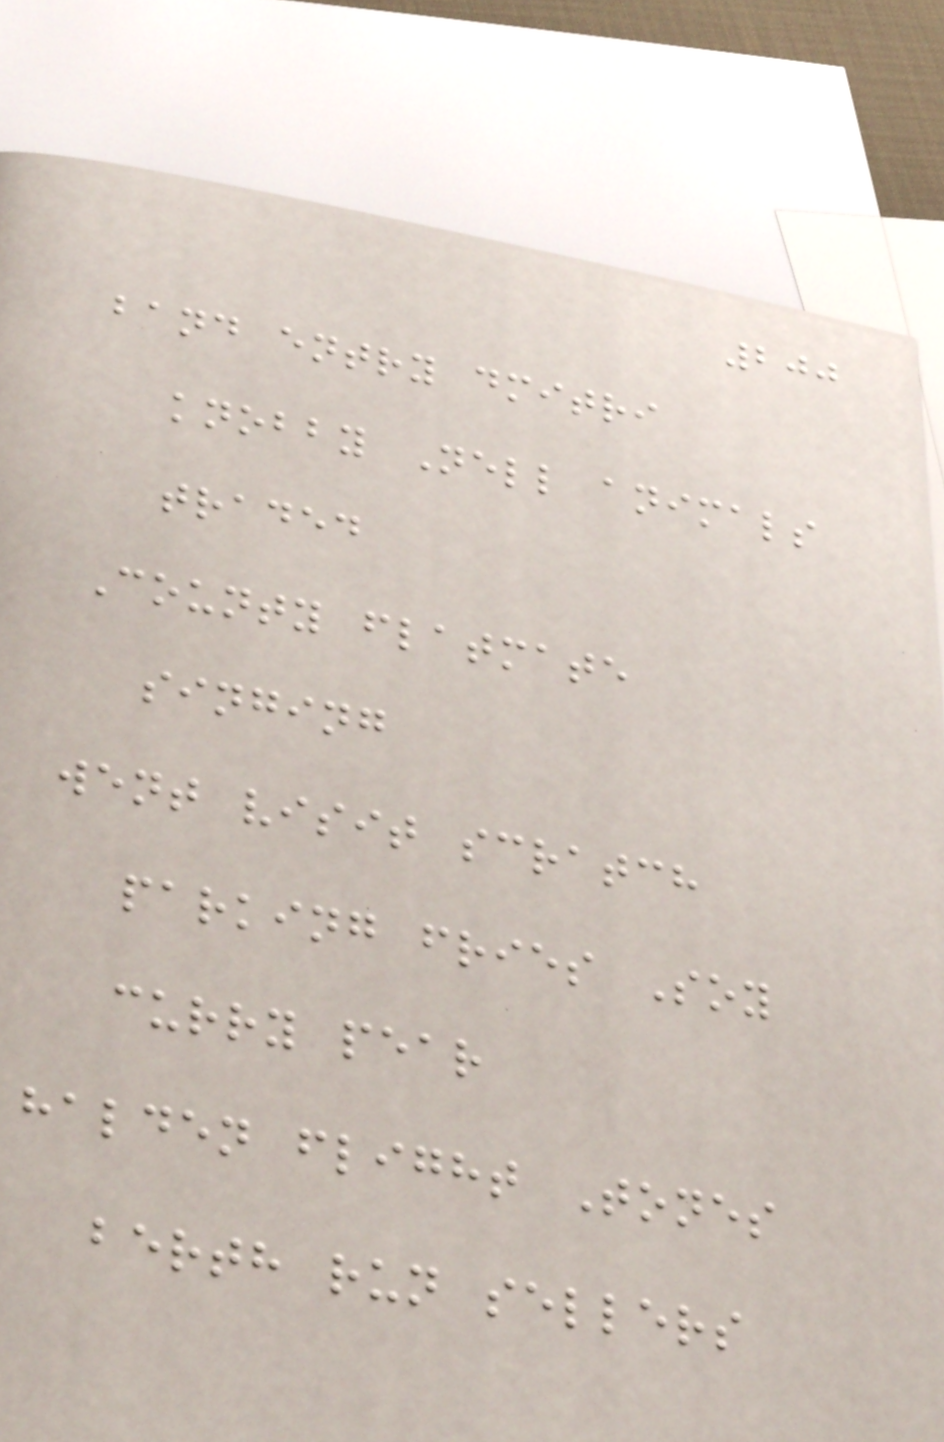200
band entry dmitri
knobby Nell animals
traded
County flatmate
singing
went visit scratch
parking fries Soy
curry pear
halden flight Tones
berth run sellers
